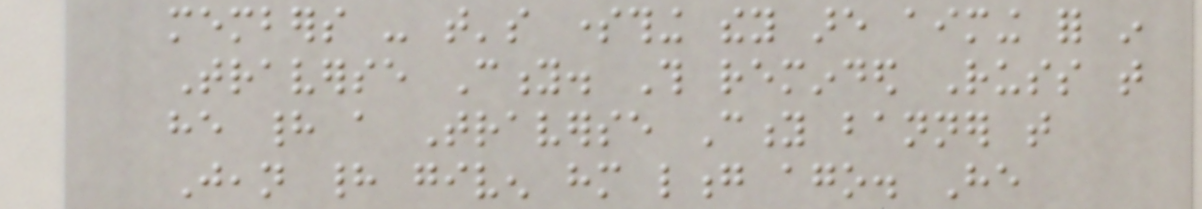members - that's something they are aiming for in
Traverse City. This reminded Russ that
he had a Traverse City banner that
Jean had given him long ago. He
